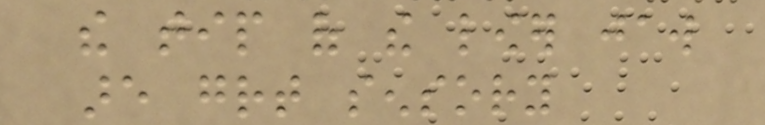the tip of the lower jaw
are great sensory
